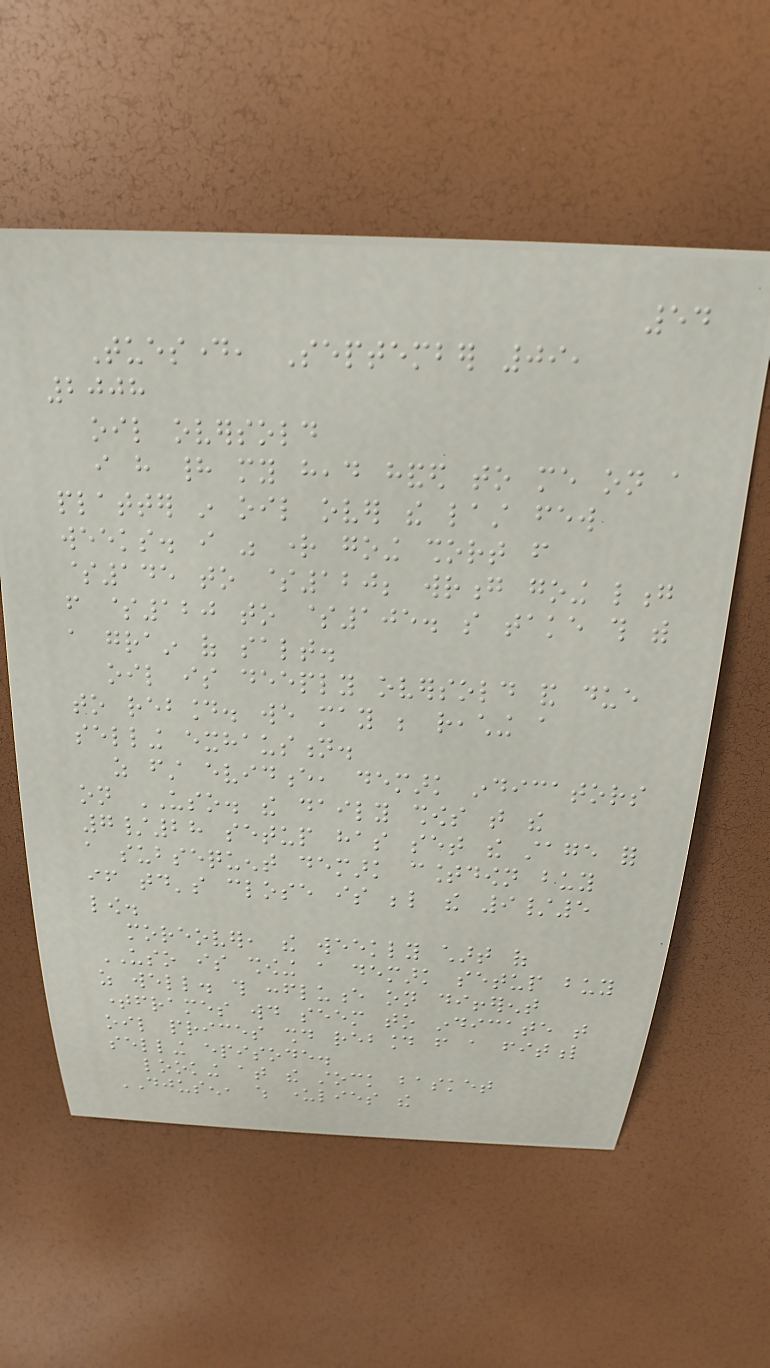54
Tuesday, September 09,
2008
oil oversold
i have had my head handed to me on a
platter in oil over the last few
weeks. i was right going short from
$145 to $120; wrong going long
from $120 to $105. so take this with
a grain of salt.
oil is deeply oversold and due
to rebound. we may be reaching a
selling exhaustion.
as first evidence, demark indicators
on USO. the daily shows that the
7/28 setup has set the stage for
a subsequent demark countdown buy
if today's close is below the 9/5
low.
moreover, the weekly chart of
USO is showing a demark setup buy
as well. this confluence on different
timeframes would seem to indicate that
oil prices should rebound from a fitful
selling episode.
looking at the stock basket
DJUSEN, which underlies the
